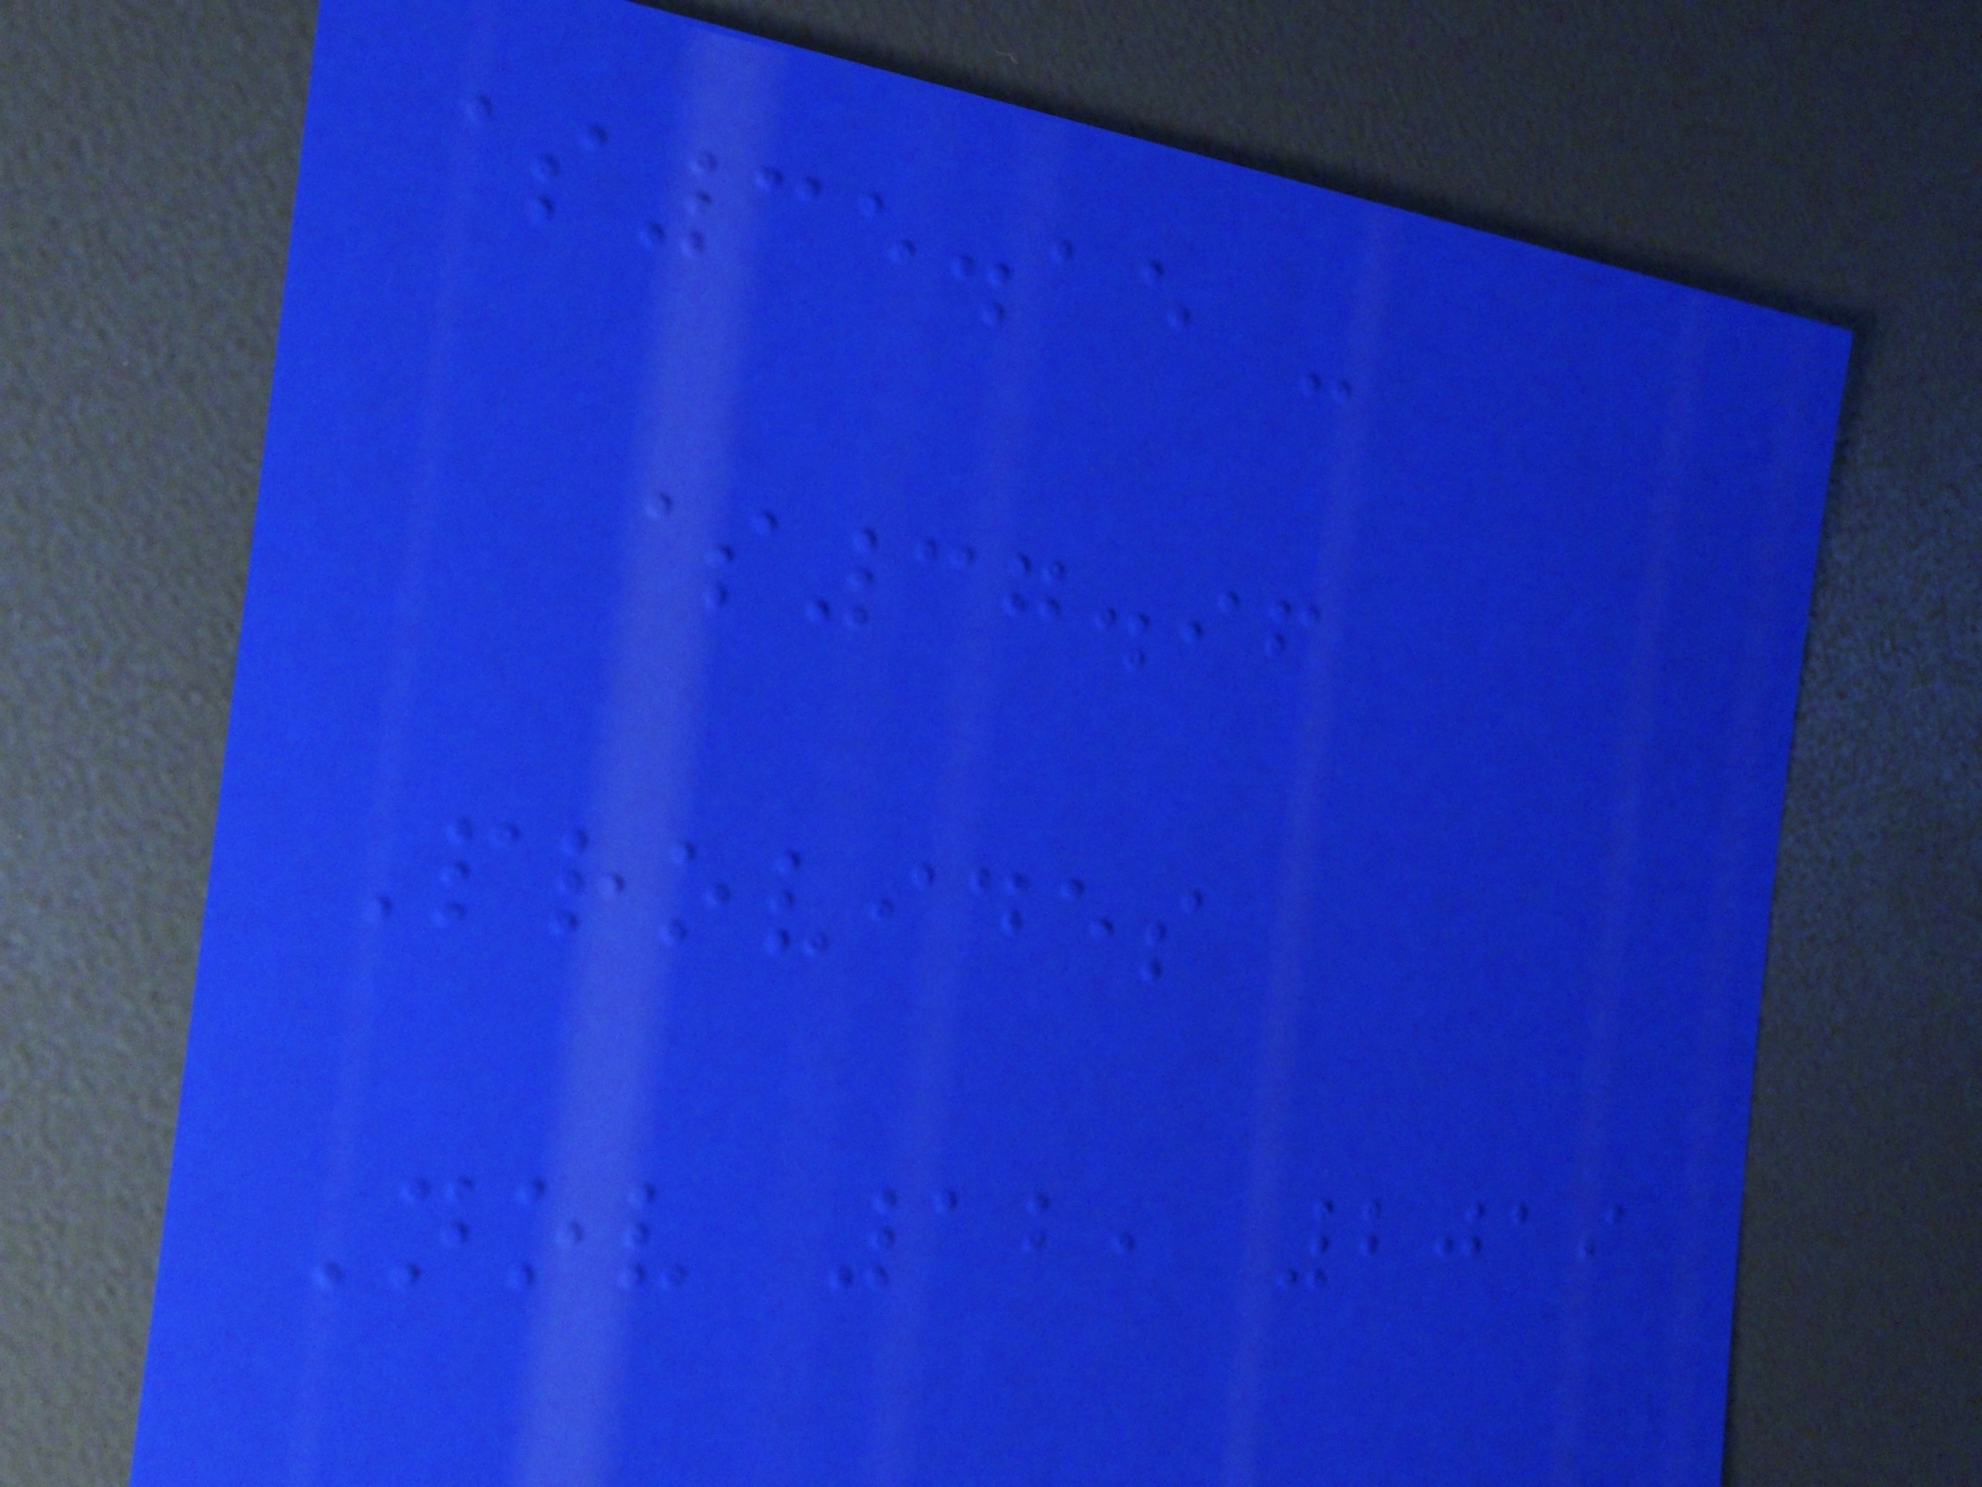$35.15 -
$37.96
Provides
Nov 12, 2019
